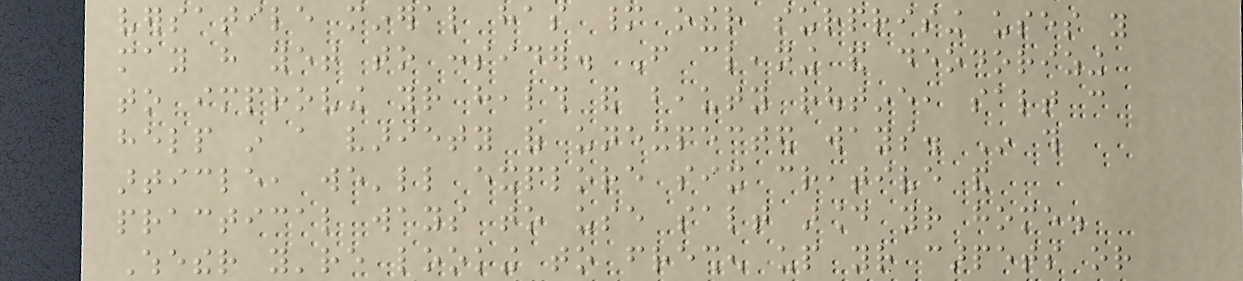versatile mineral has many other surprising uses you
may have yet to consider. From cleaning and deodorizing
to improving your health and beauty routine, salt can
help in a variety of unexpected ways. In this
article, we'll explore six creative and
practical ways to use salt around your home.
Whether you're looking to freshen up your carpets or
